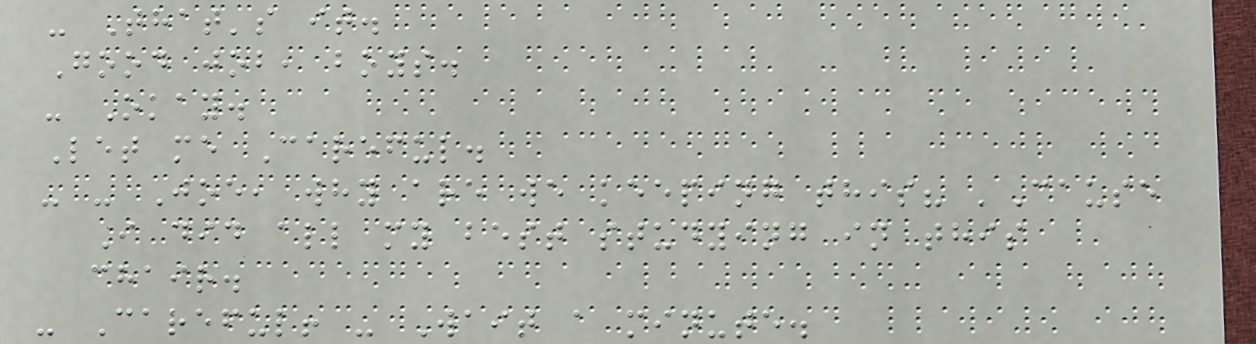- That's it.
Good job, boys.
- Okay.
Let me Careful.
- - Joe, why are we keeping this? 'Cause
I did all my best studying in this
chair.
- Careful! - Wait a minute.
